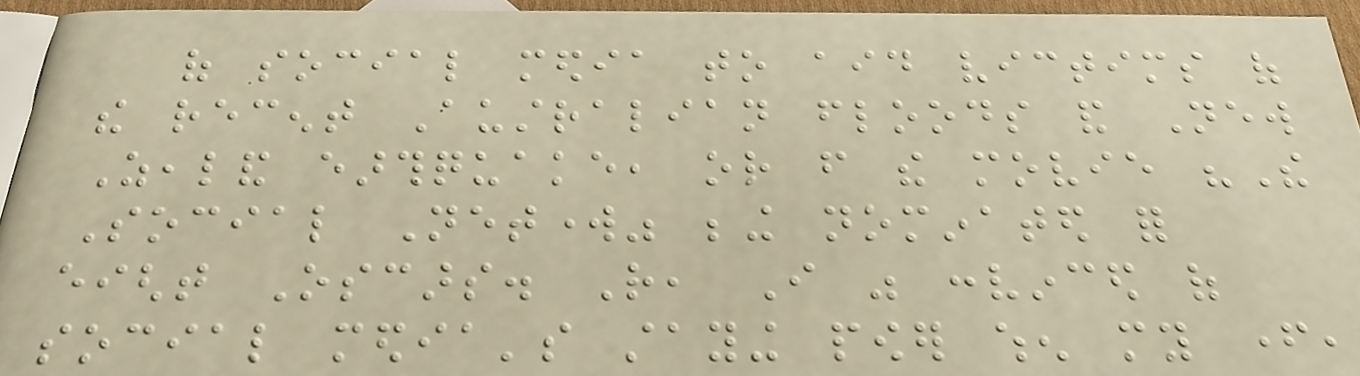of social media to aid victims of
the recent Australian floods and New
Zealand earthquake, or from the movie "The
Social Network" being nominated for
eight Oscars. Rather, I was convinced of
social media's staying power when my father,
